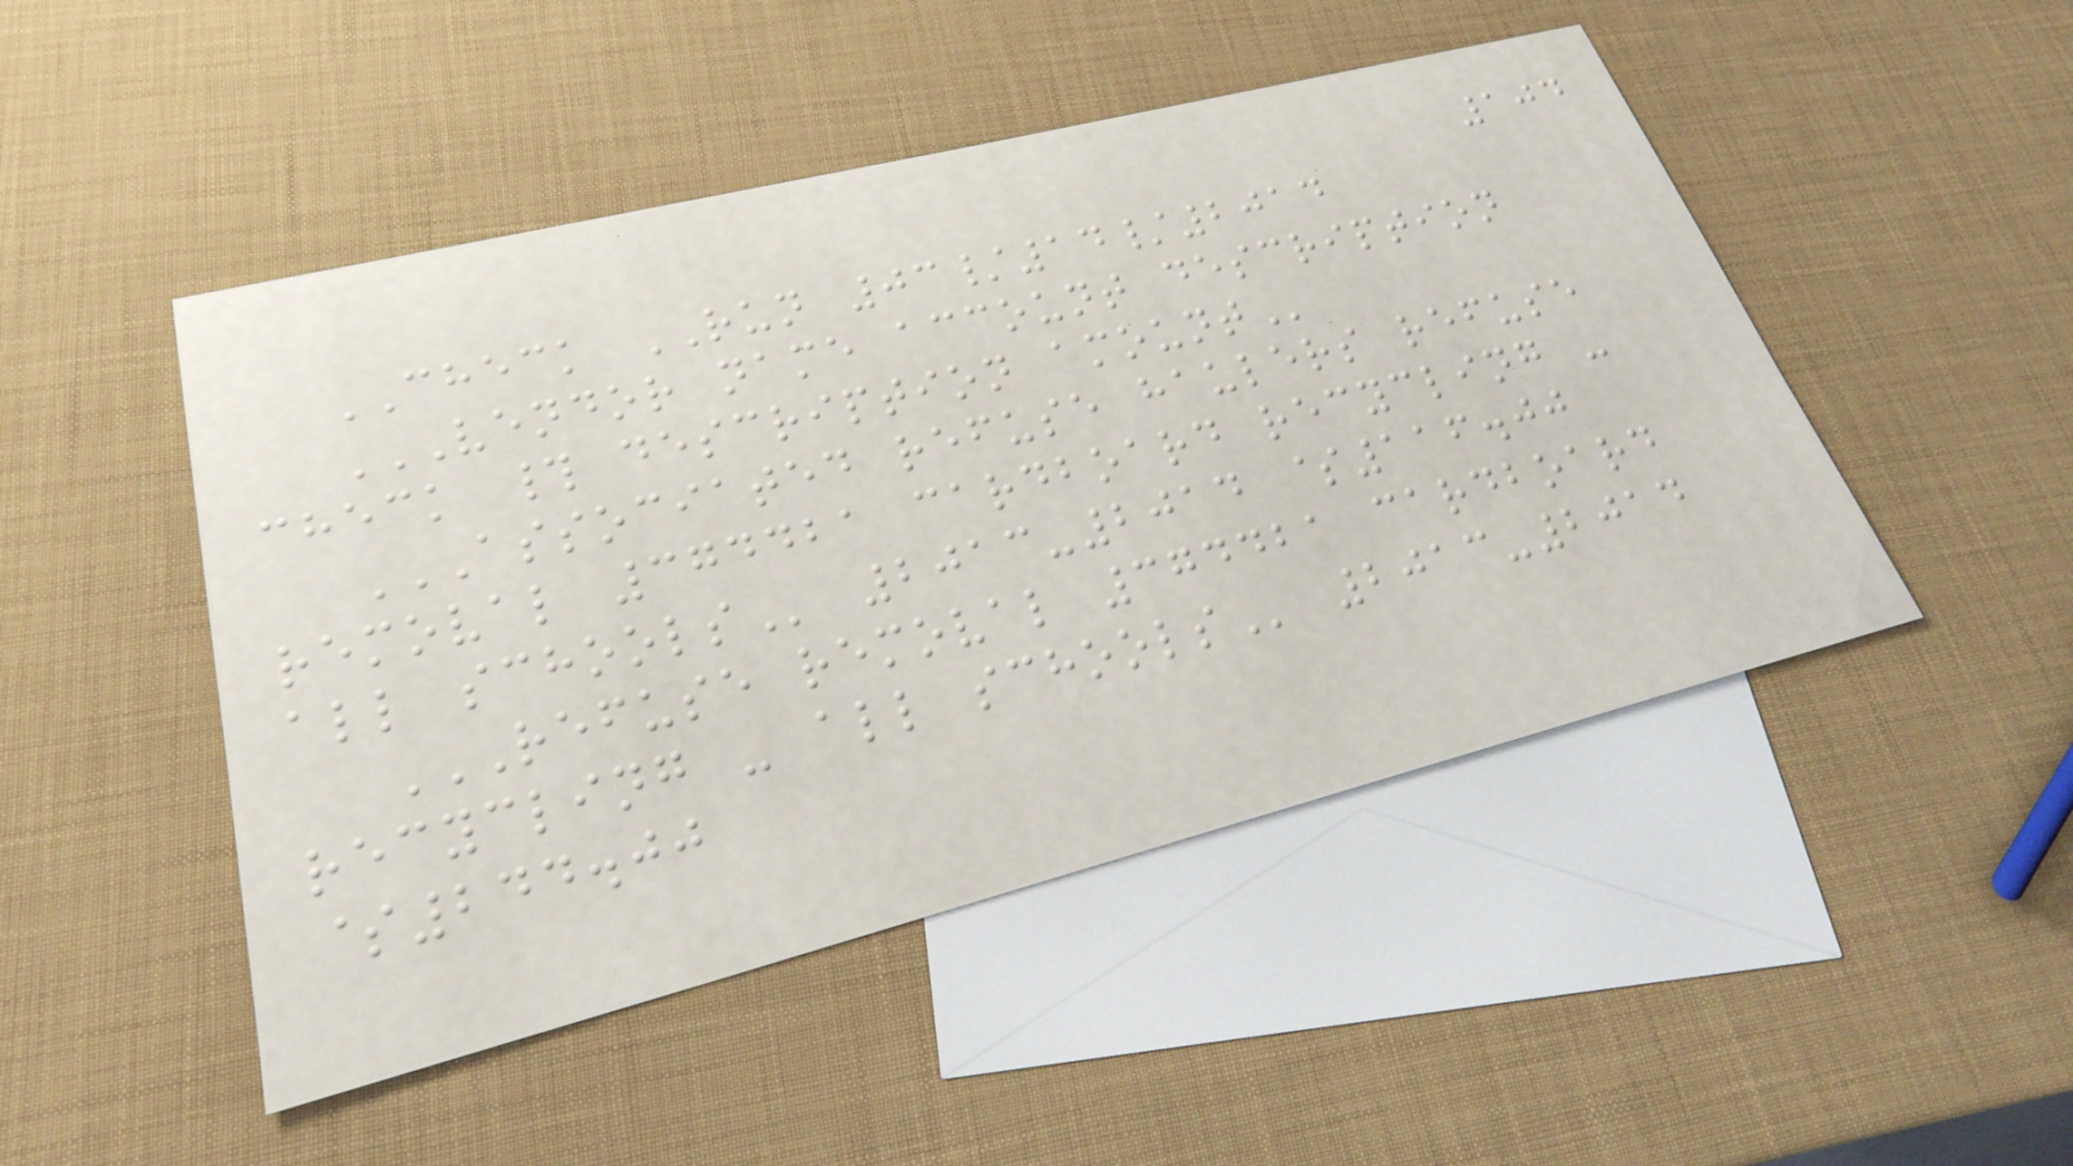104
CHECK RUN 03/14/2014
VENDOR NAME ACCOUNT DESCRIPTION
CHECK # DESCRIPTION AMOUNT
ASSOCIATED REFUSE HAULERS REFUSE
REMOVAL 374421 CARDBOARD RECYCLING -
ALL SCHOOLS 2013-2014 $116.00
REFUSE REMOVAL 374421 CARDBOARD
RECYCLING - ALL SCHOOLS 2013-2014
$244.00
